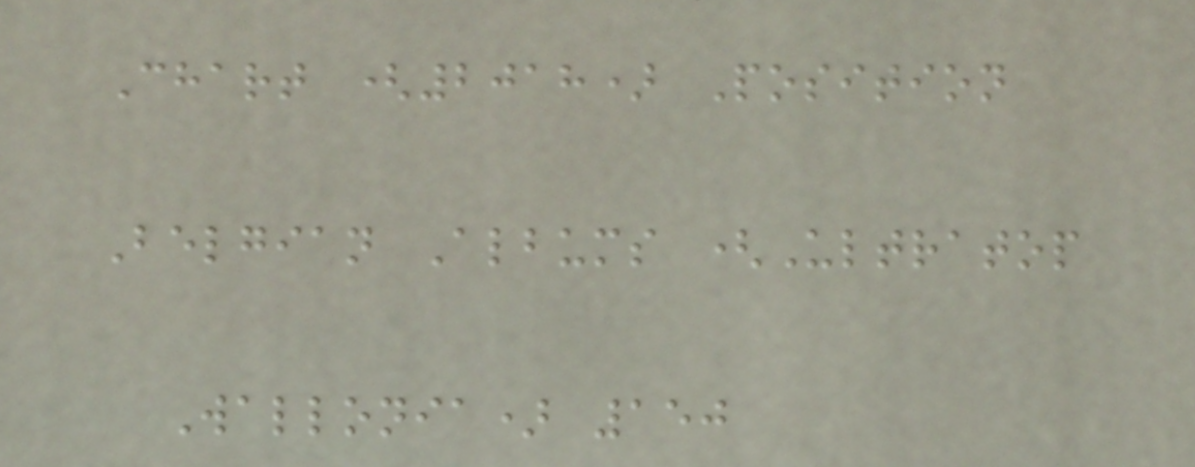Chart (2018) Position
Belgian Albums (Ultratop
Wallonia) 150
